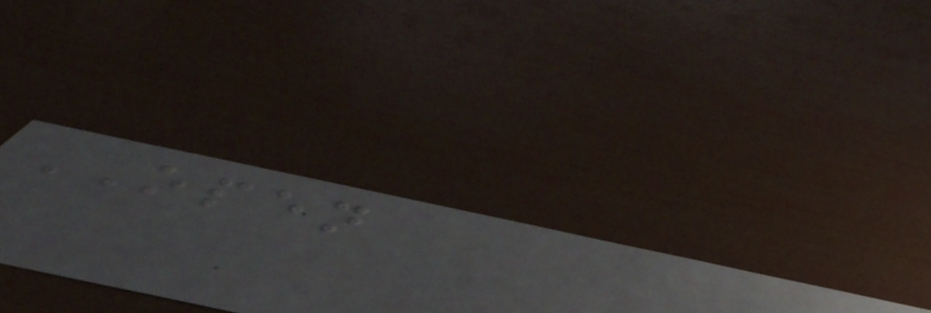OPEN
